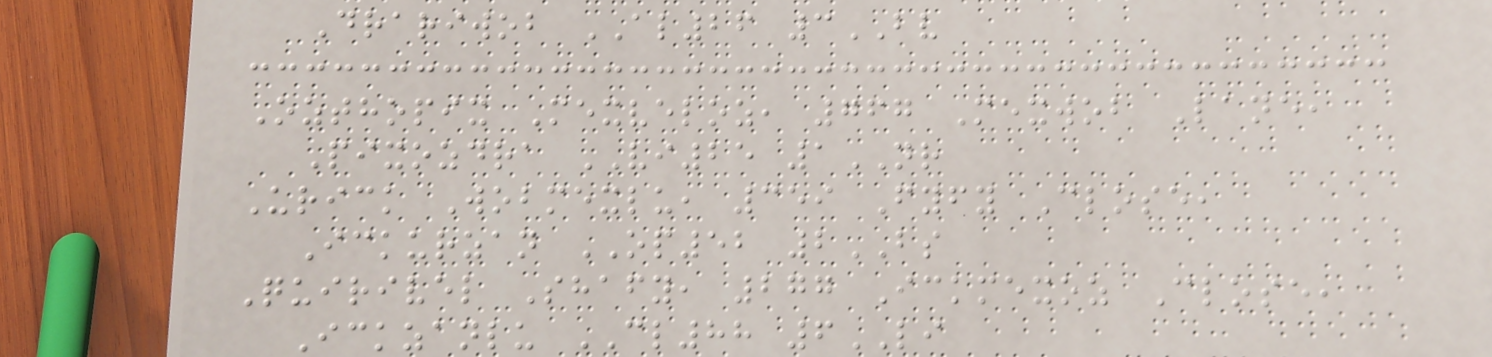Drariwob AL26 3BV
Ozthopix Mexveloz, 767 Mexwob Lane,
Pixozdra VI25 1NR
Urick Wobmexlu, 359 Fyfy Close,
Ickurzan OP52 2BS
Quirivel Shafy, 277 Ickmexoz Close,
Ickzanlu CL88 6LI
